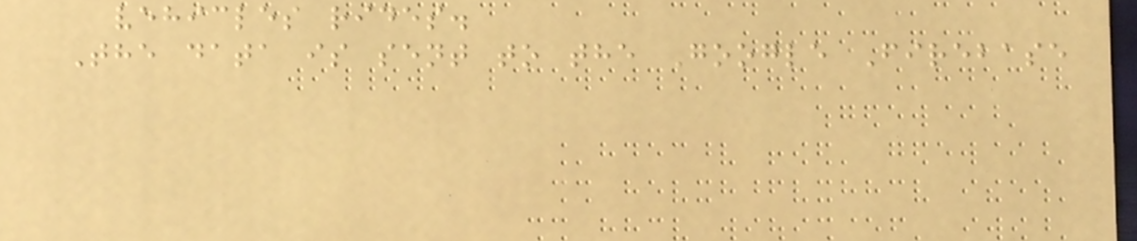vehicles rides.
The data is sent to the Google Firebase
